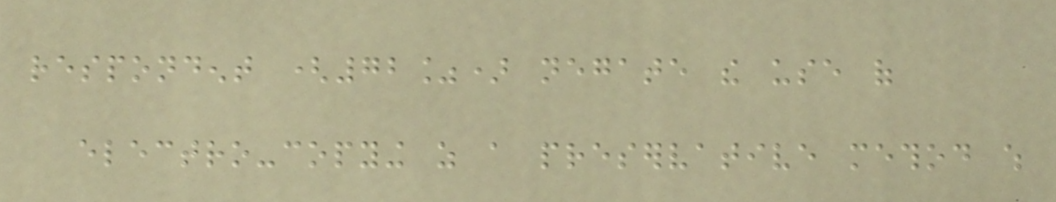respondent (72%) negate the use of
electro-copying as a preservative method which
